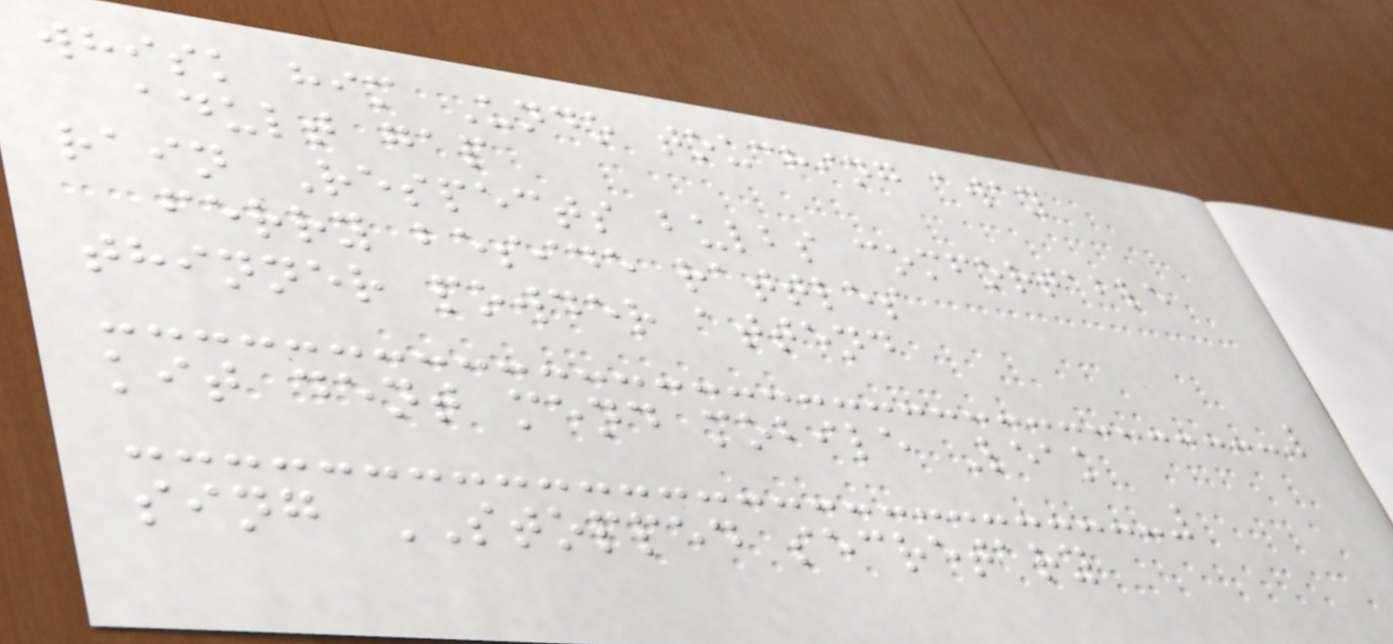whisk him Undo touching away
adult gap
rain Respects bulbs comfortable
ferry beside rattles
thinner powder attend
kit dent mend mobile Leak
sing STOPPED secretary
